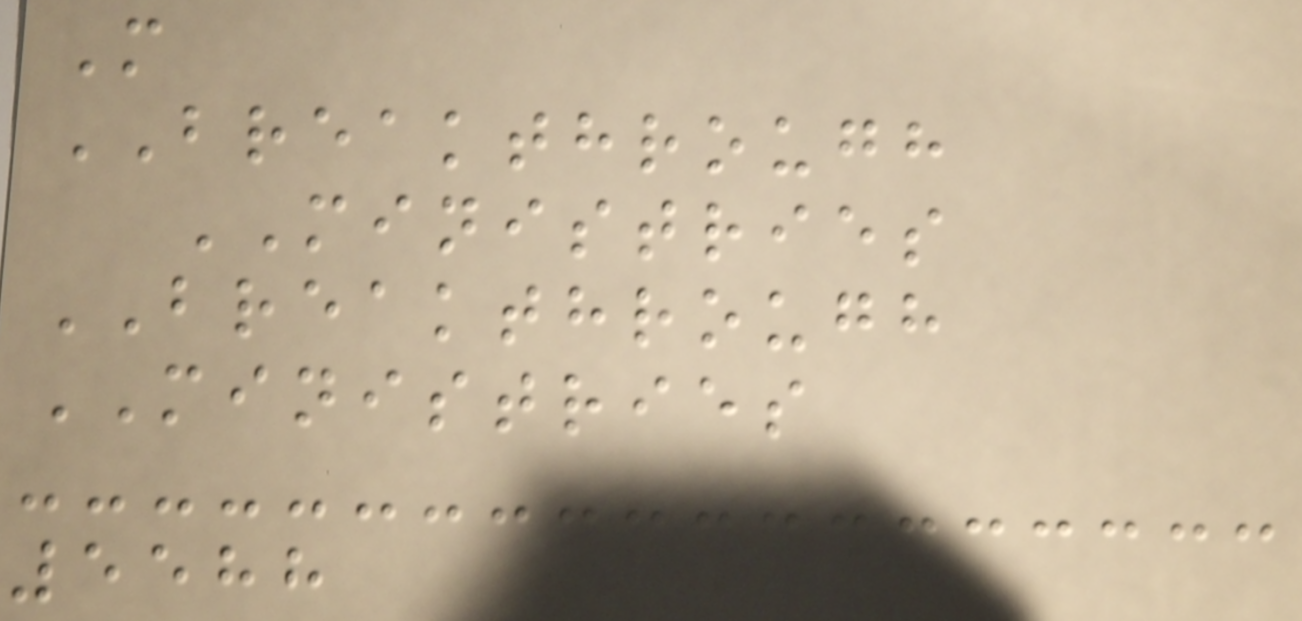M
BREAKTHROUGH
MINISTRIES
BREAKTHROUGH
MINISTRIES
5588
